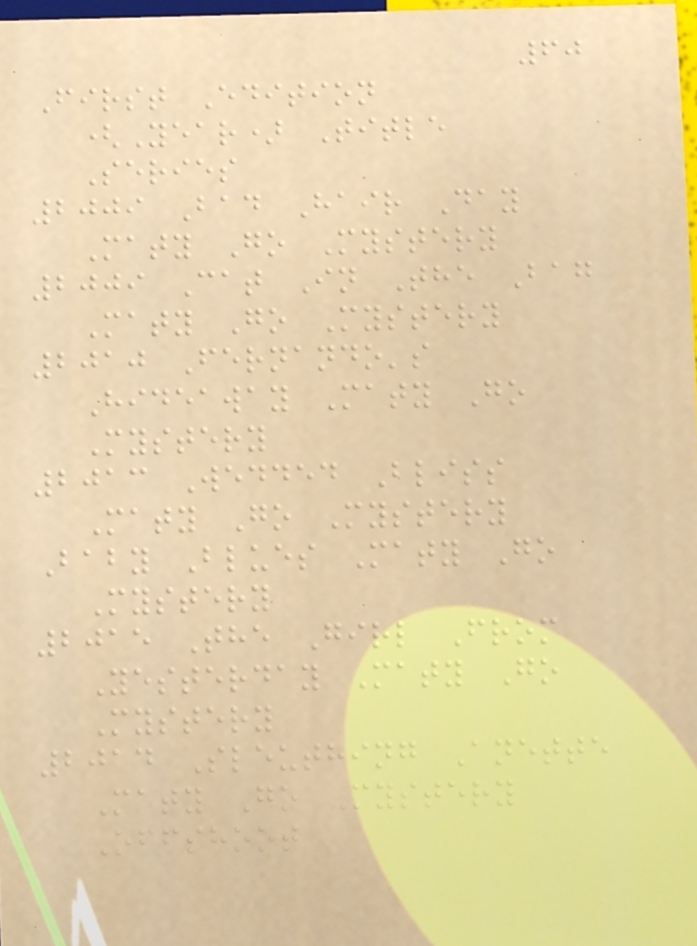60
First Edition
(Year) Title
Series
2009 Bad Hair Day
Maty Go Mystery
2009 Cat In The Bag
Maty Go Mystery
2010 Fernando's
Hideaway Maty Go
Mystery
2013 Wedded Bliss
Maty Go Mystery
Baby Blues Maty Go
Mystery
2015 The Girl From
Yesterday Maty Go
Mystery
2014 Sleuthing Anette
Maty Go Mystery
Offshoot
